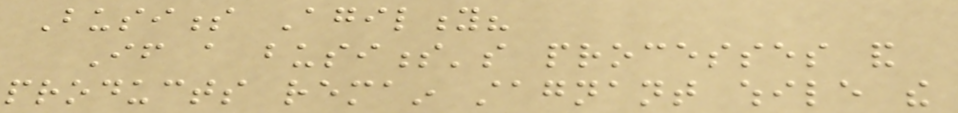Business Agility?
If a business's processes and
products remain stagnant while the
